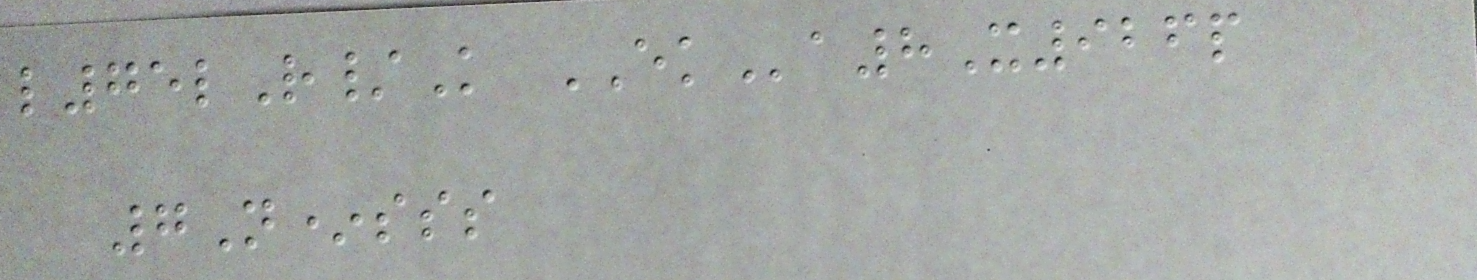l75lR/K EKa8X926p
7N*sss
